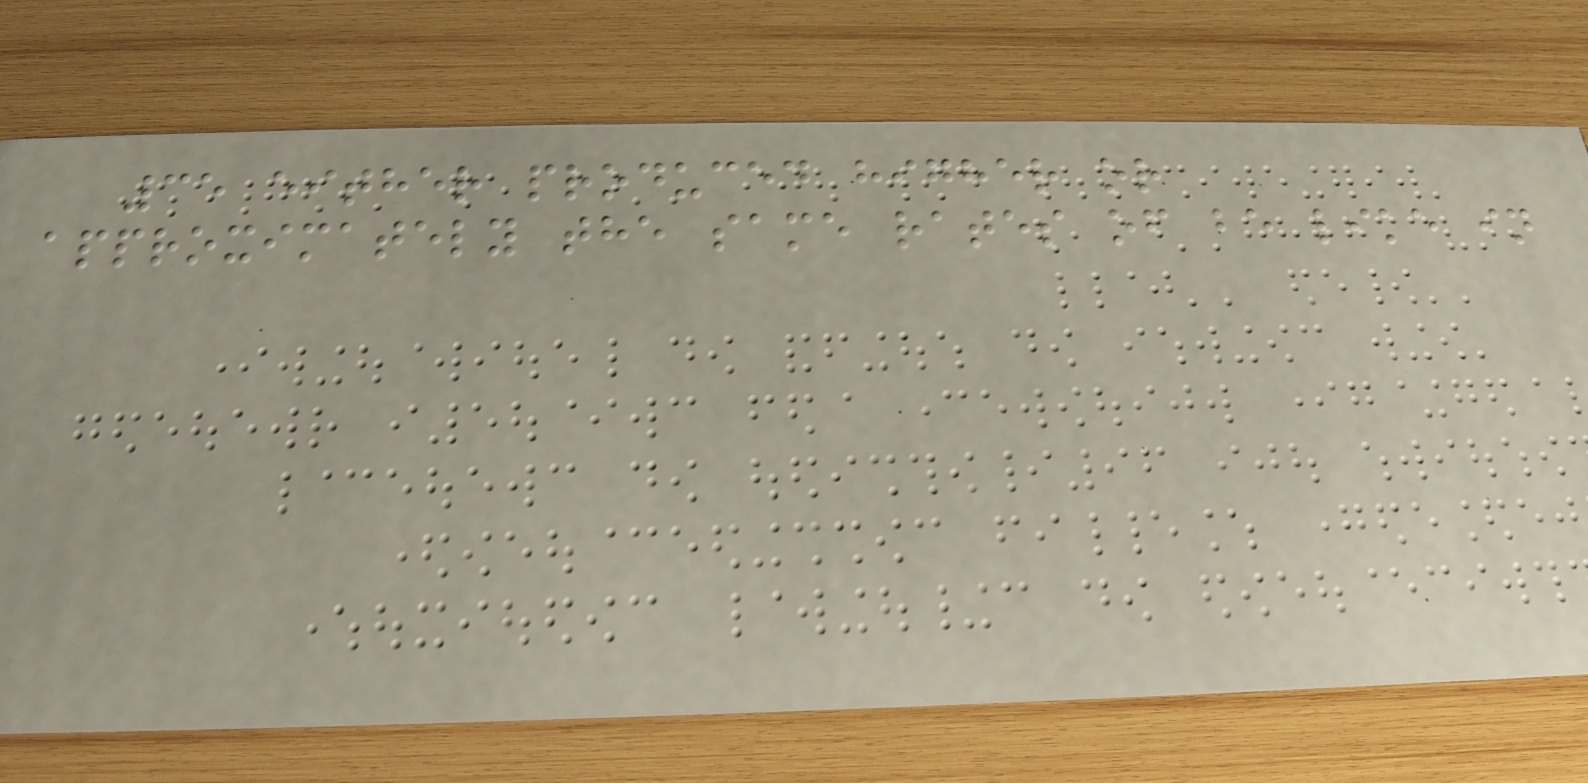35 either produced higher or
approximately the same rates of be like in
